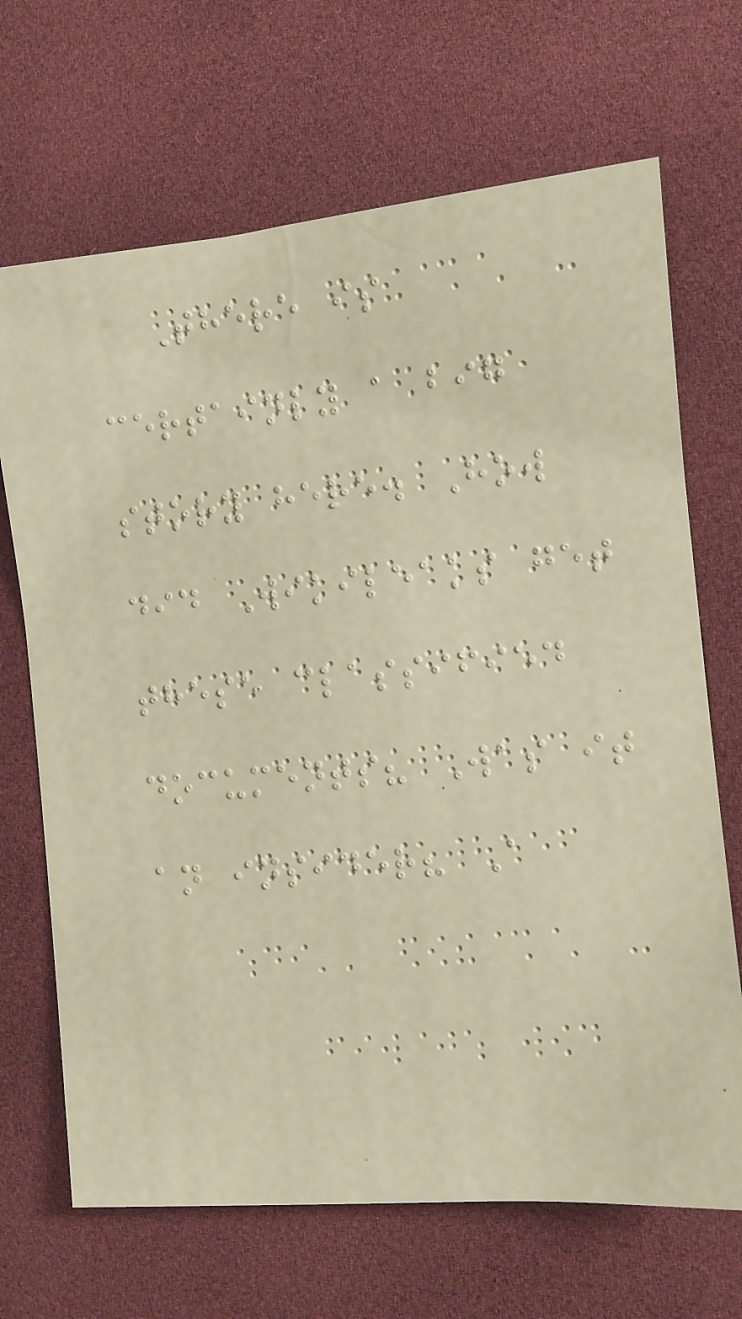There is
certainly a big
story here. How
did Wikileaks get
these classified
documents? Was it
an insider? A
